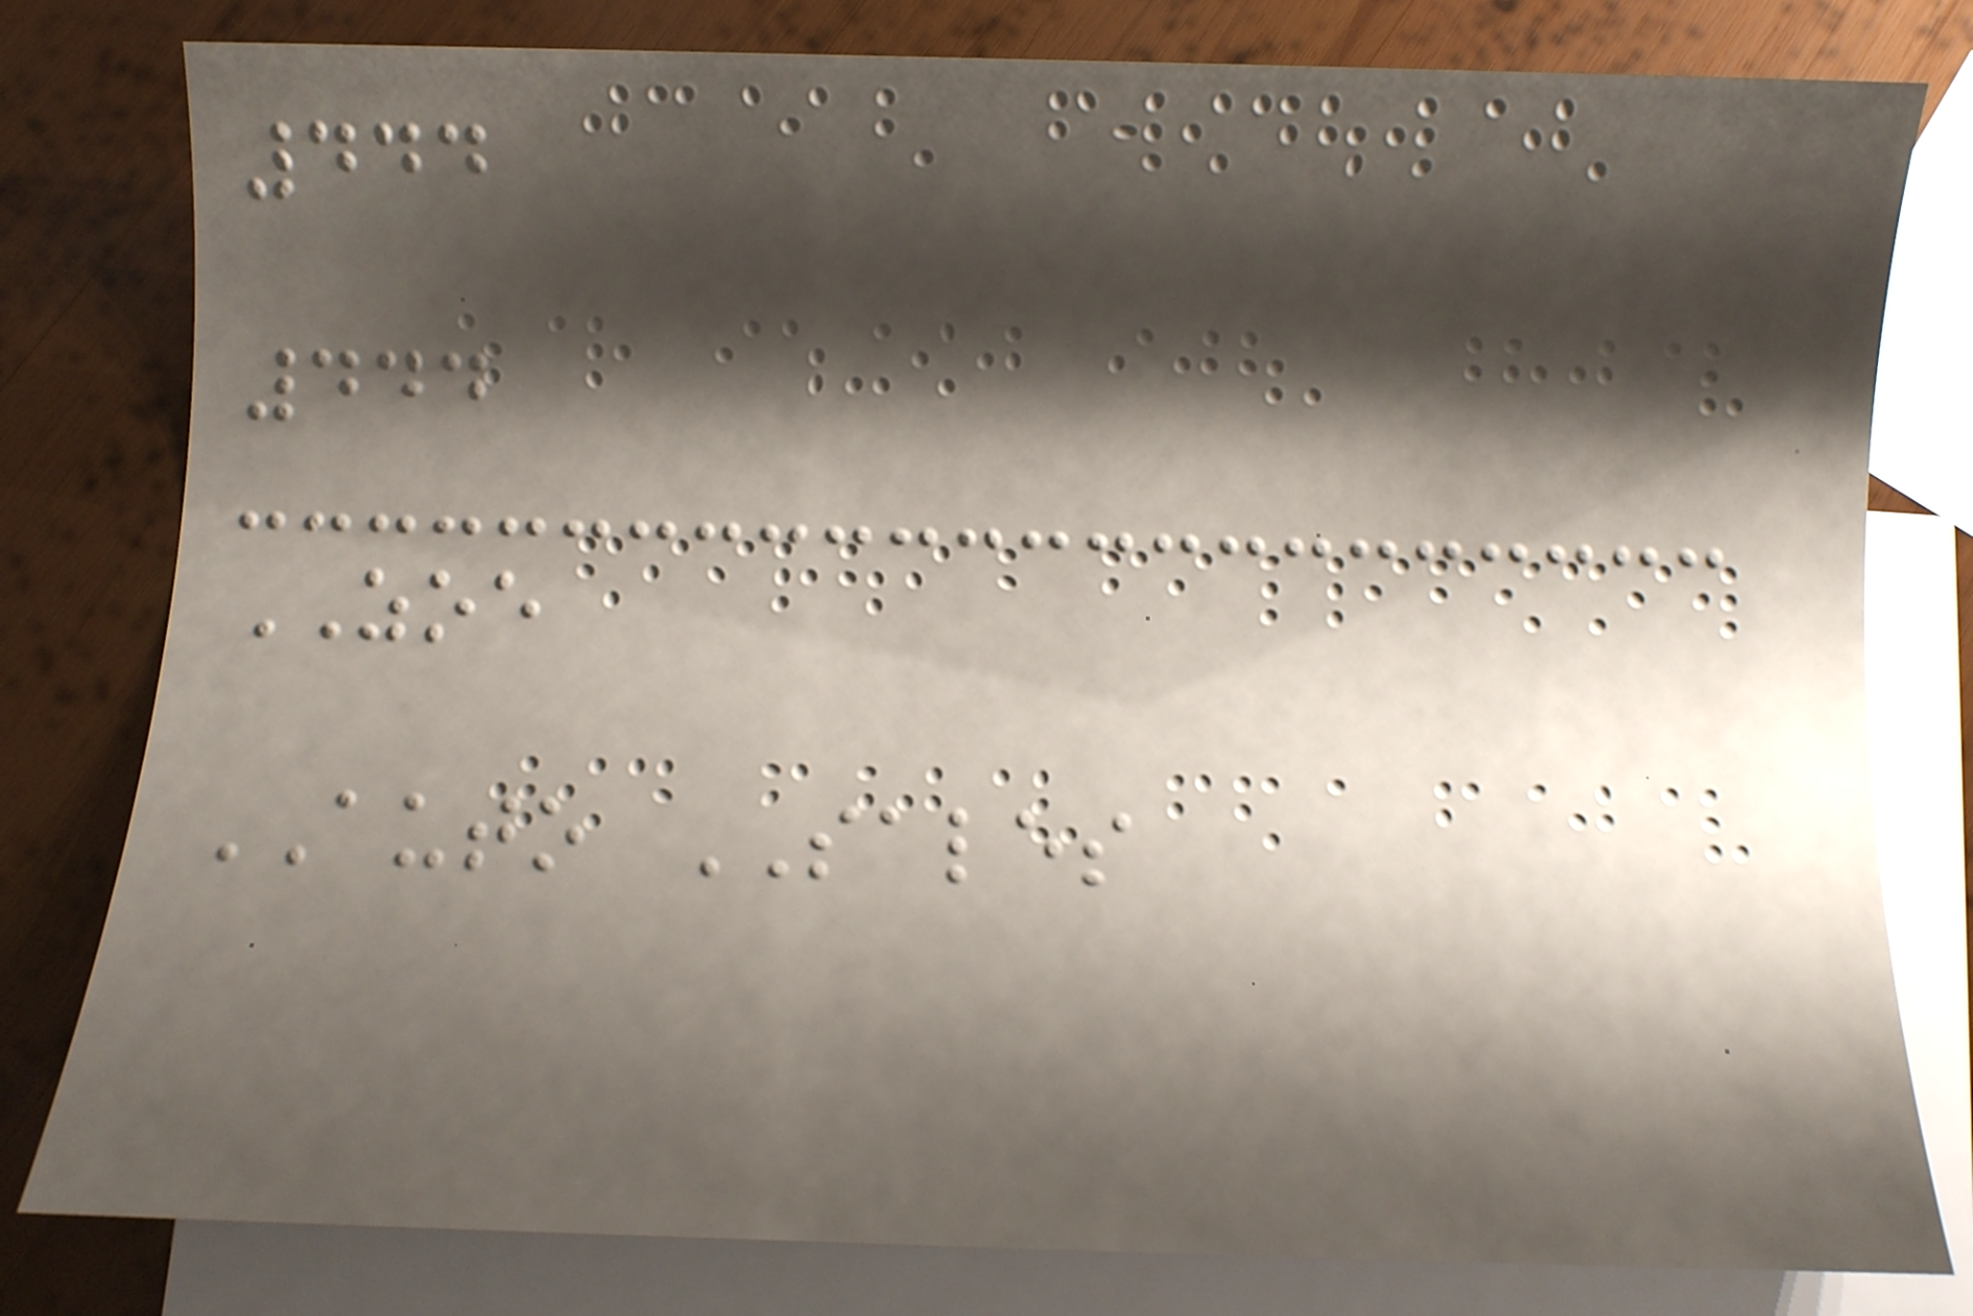444
444
ZOE
AUTO SALES
